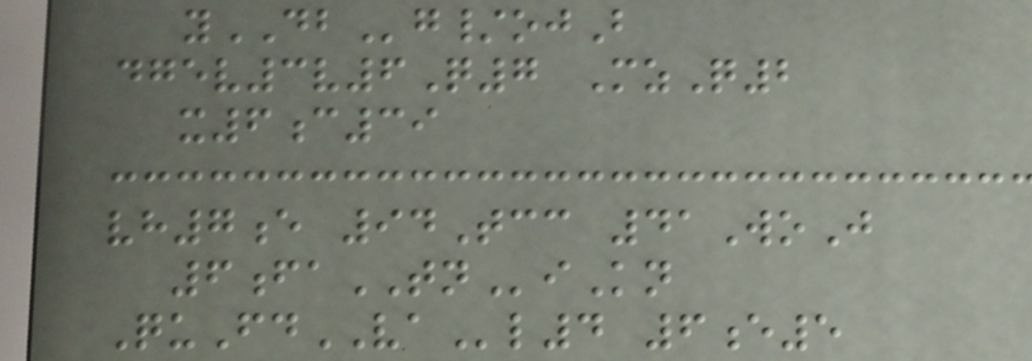yDBg/ojB
dgev3v6Q7 MzQ2
x6c39
vh7e 94Tcc 41WoJ
6faTNiKn
QuFdVAl4 6e5
